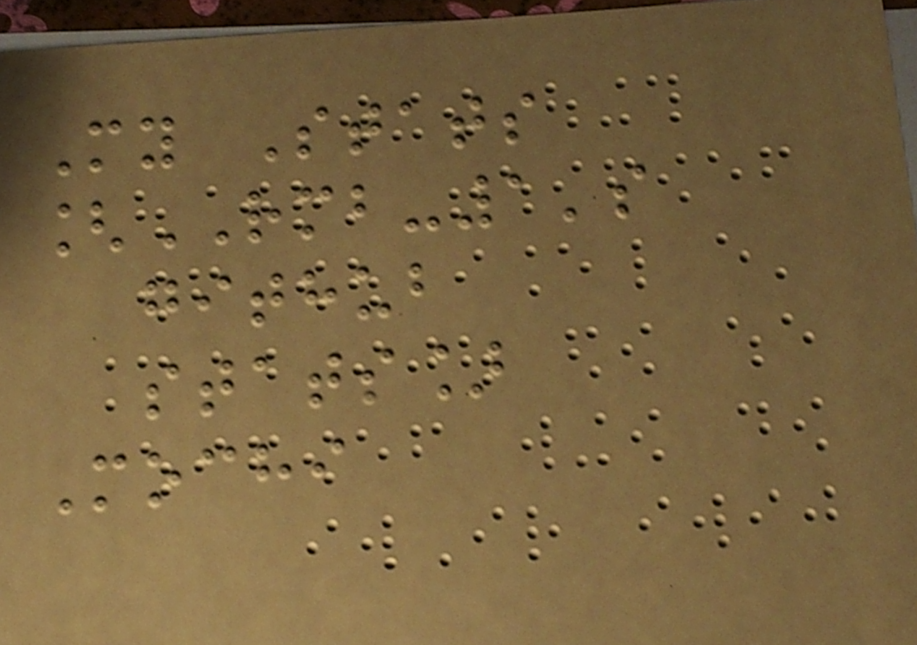My Stats
[RMB-1's
github
stats]
Mochi
